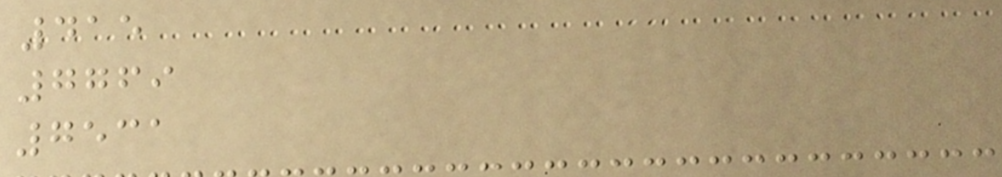415
7769
7531
